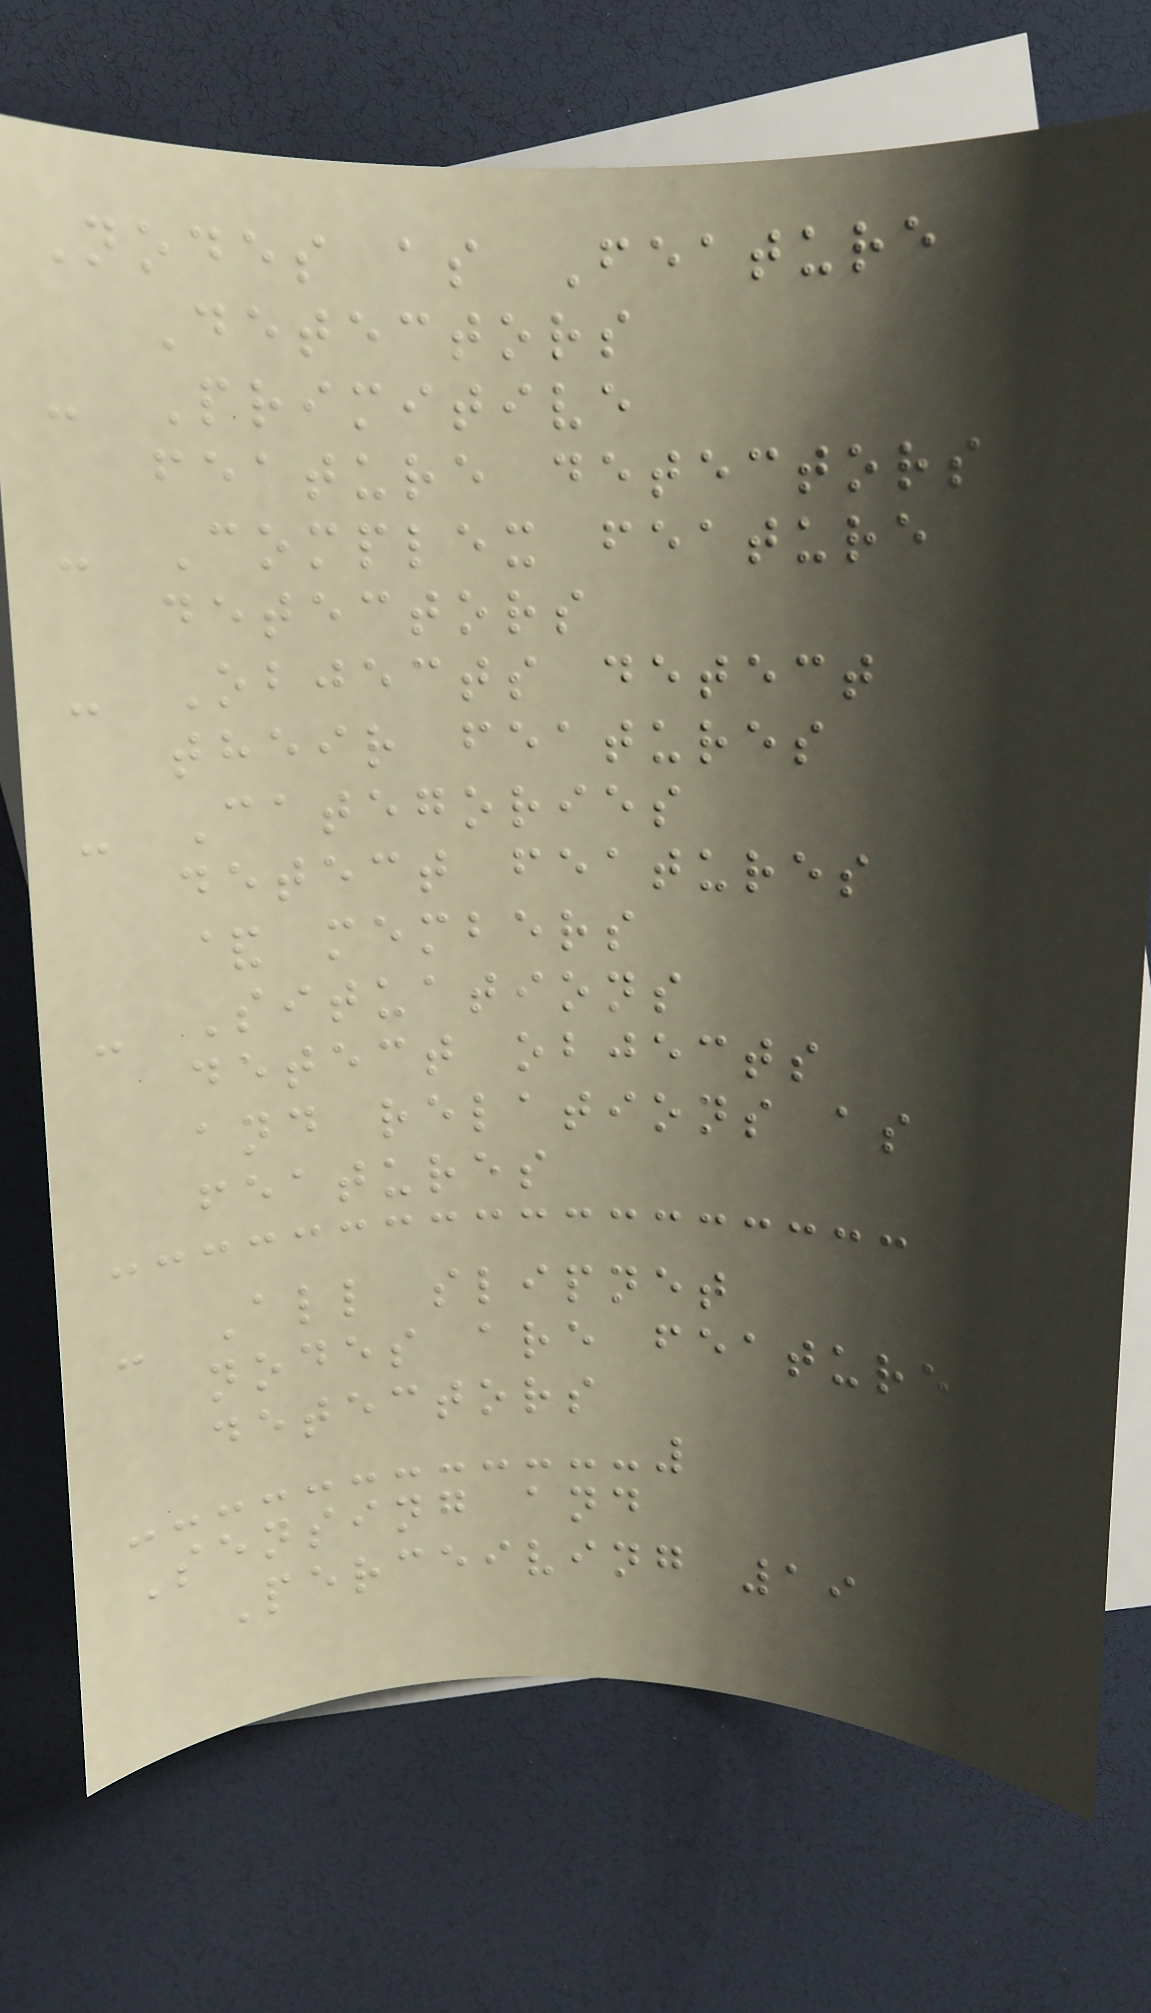Nodes as Feature
Detectors
- Primitive
feature detectors
- Complex feature
detectors
- Objects detect
their features
- Categories
detect features
& members
- Situations
detect objects
and relations as
features
- All slipnet
nodes are feature
detectors
Sensing and
Perceiving 19
